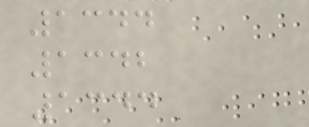1344
1342
1344
